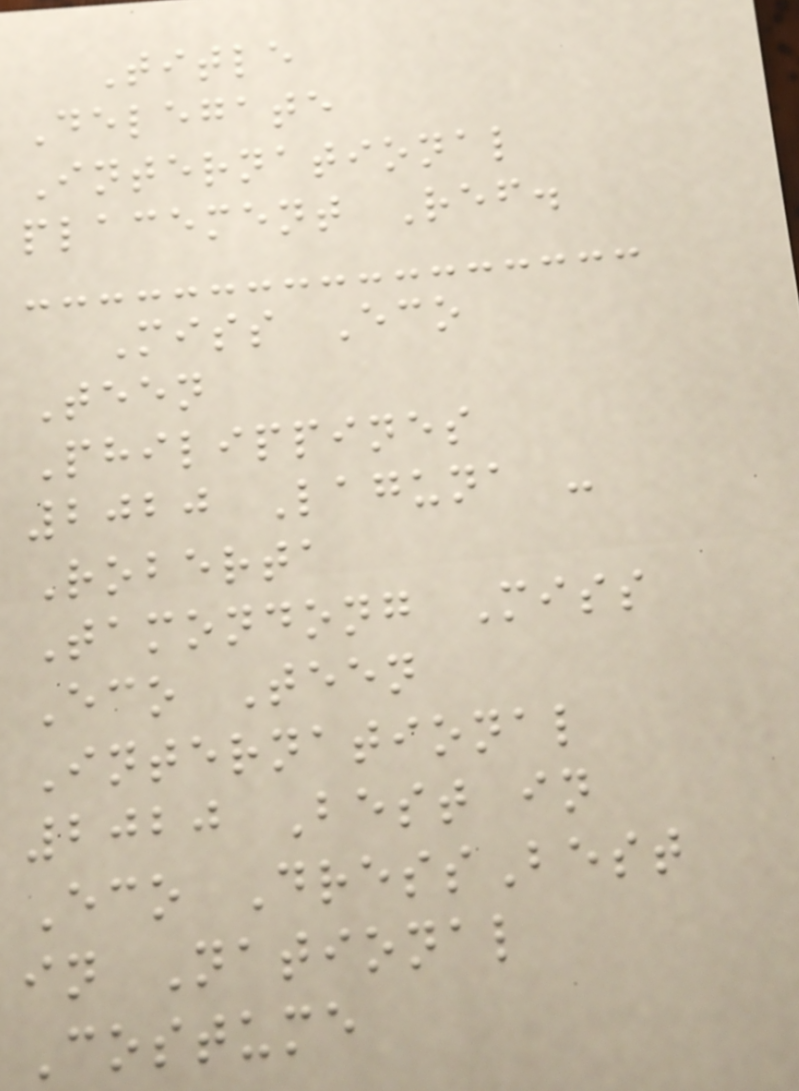Title
Delegate
International
placement Ref.
Miss Eco
Teen
Philippines
2020 Laguna -
Roberta
Tamondong Miss
Eco Teen
International
2020 Best in
Eco DressBest
in National
Costume
